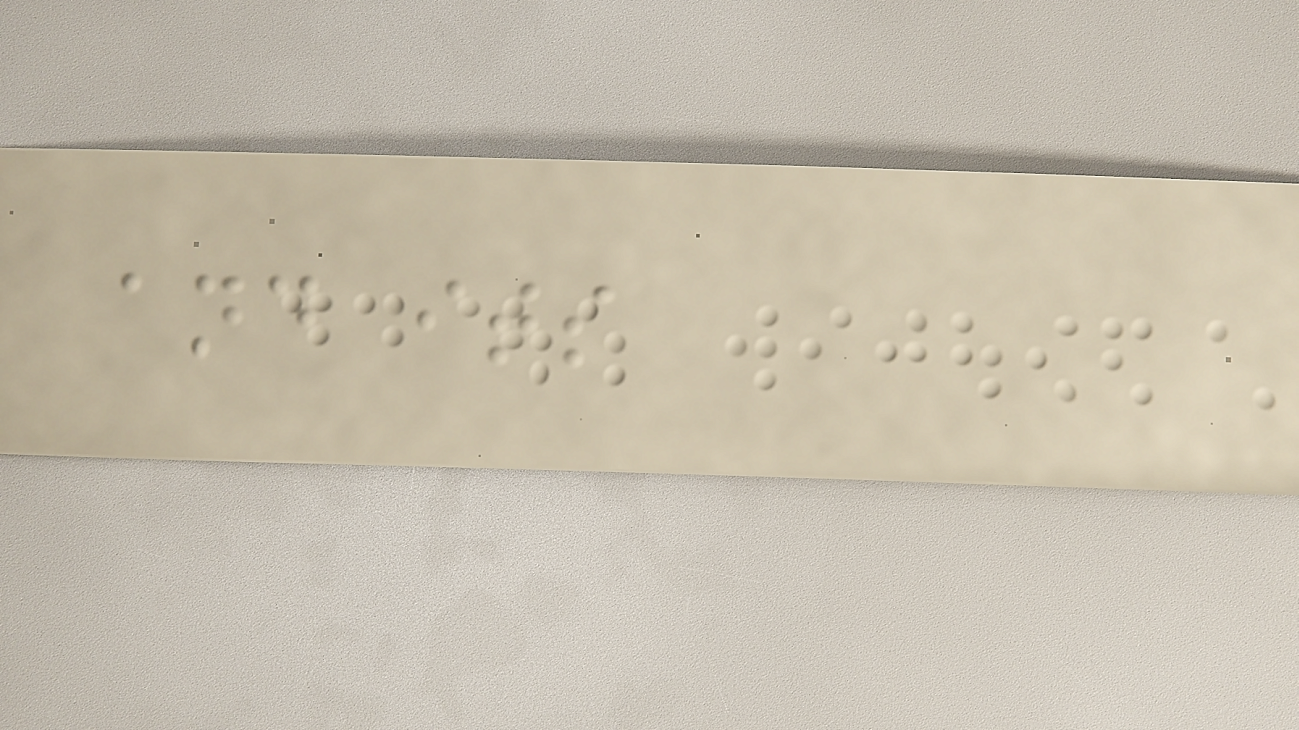and its
